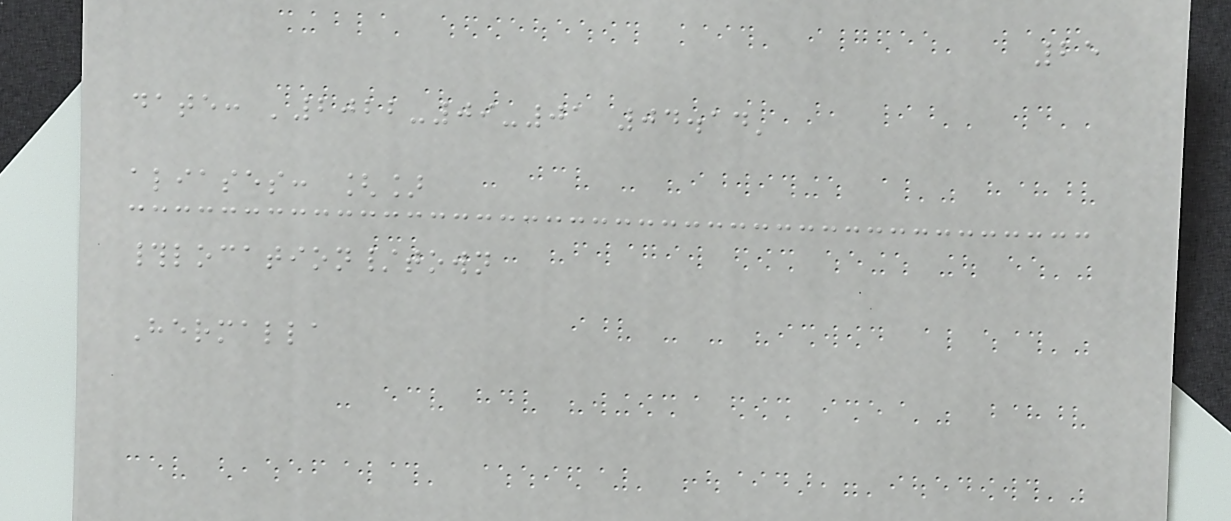25
date: '2022-09-01 04.14'
aliases: []
#location/town
Hermalla
